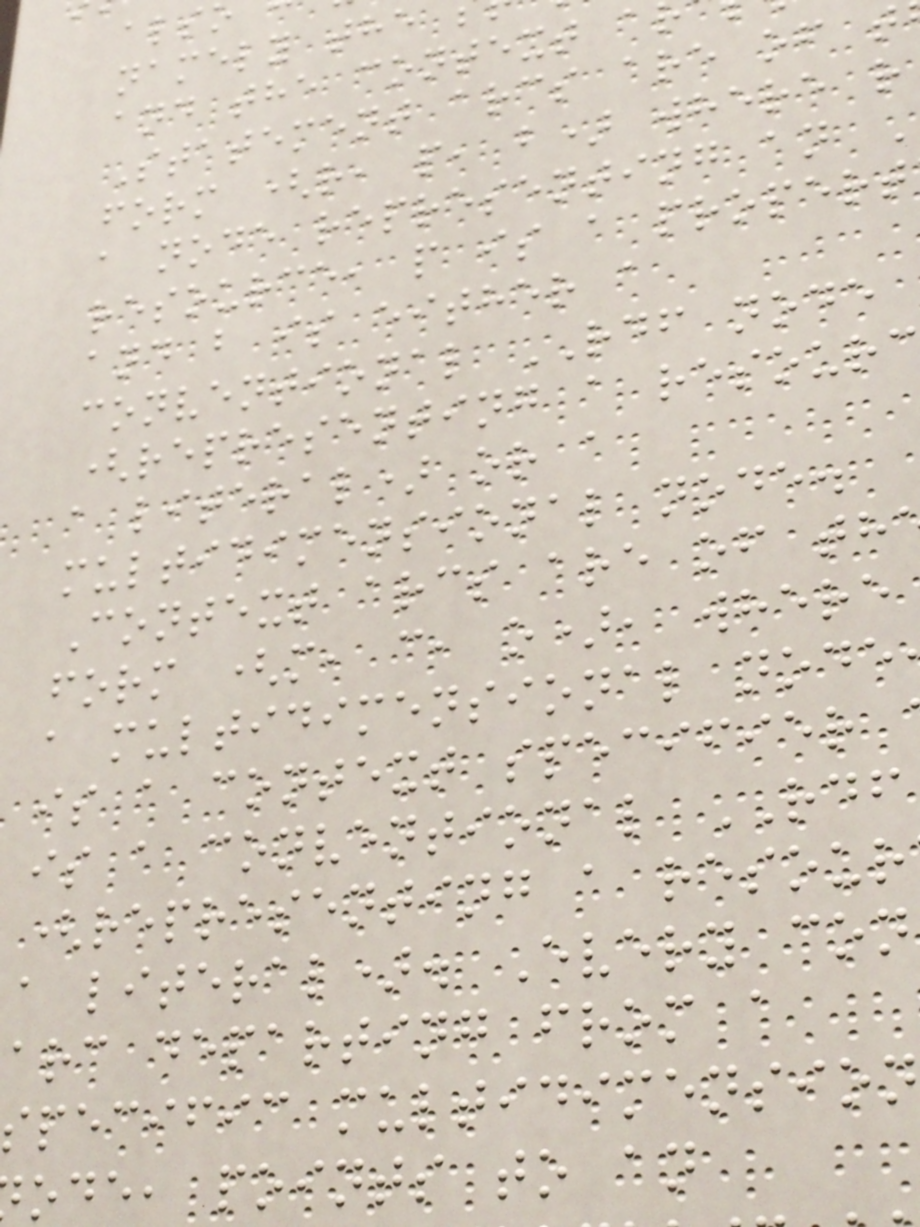namely the
and the context a
Statement arcs are of t
form (r, p, b) where r
a node representing an
resource, p is a propert
and b is either a
conventional RDF node
(representing a resourc
a literal) or a
multidimensional node.
Context arcs are of th
form (m, c, o), where
a multidimensional node
is a context specifier
is a conventional RDF
(representing a resour
a literal). Every con
arc departing from a
pecific multidimension
ode, points to an
